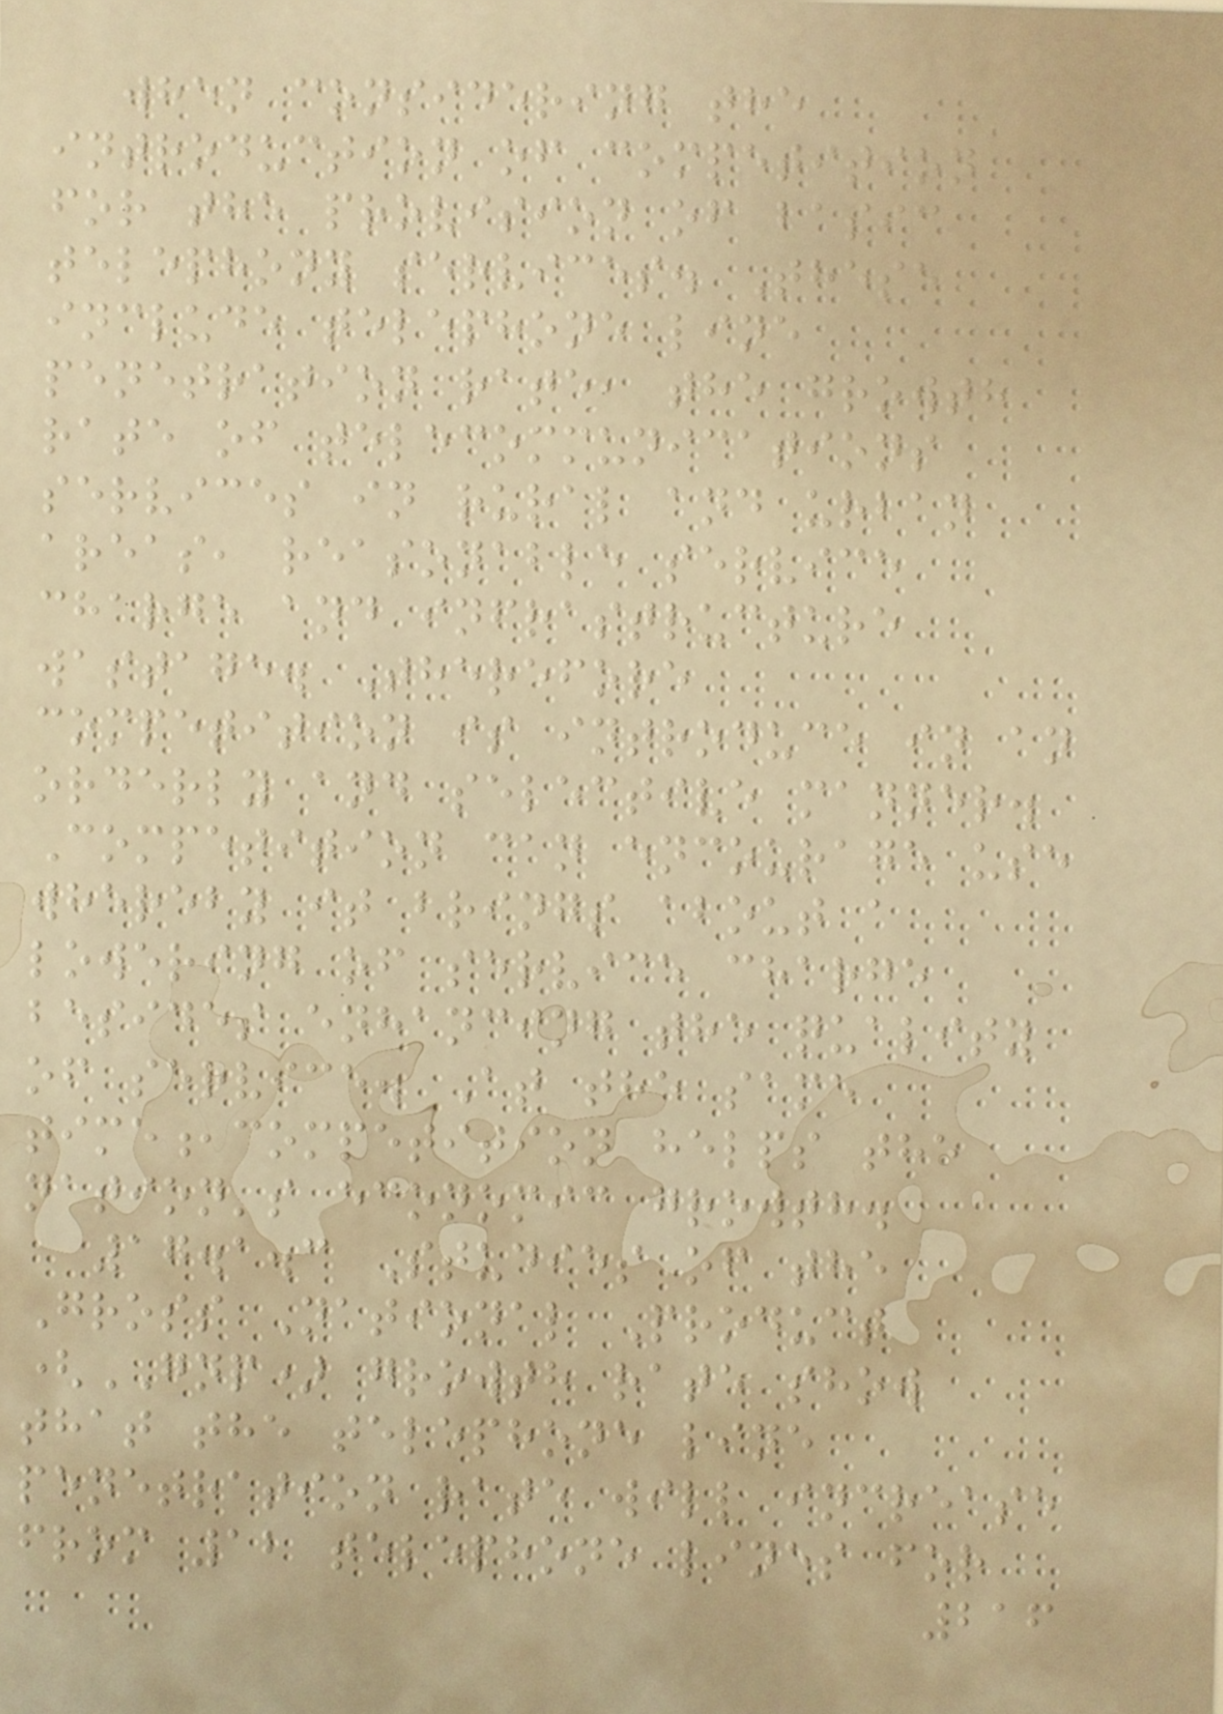when considering the
introduction of competition
for the provision of basic
telephony services. These
include telephone line
penetration rate, the growth
rate of telecommunications
services in rural and urban
areas, reasonable service
charge and infrastructure
wastage. Therefore
competition is introduce in an
orderly and selective manner.
Competition can encourage use
whereby it brings about a
lowering of service charge
besides enhancing the quality
of service. At the same
time,competition helps the
nation's economic growth.
17.1.3 Studies of the
Gross National Product
(GNP) growth rate show
that the telephone line
penetration rate will increase
from 12 telephone lines for
216
